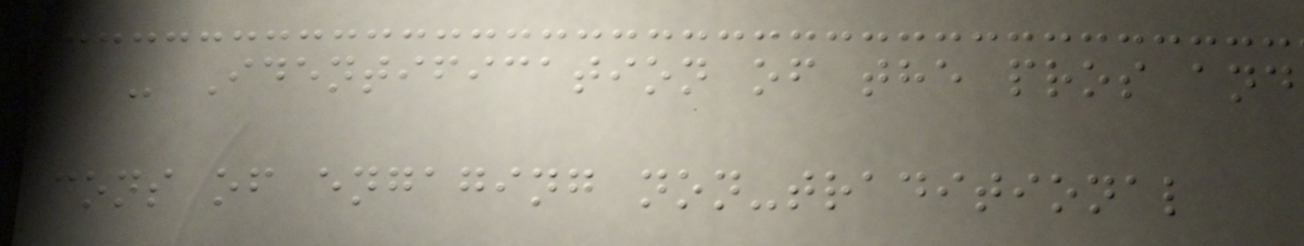- Identification of the pros and
cons of engaging non-traditional
